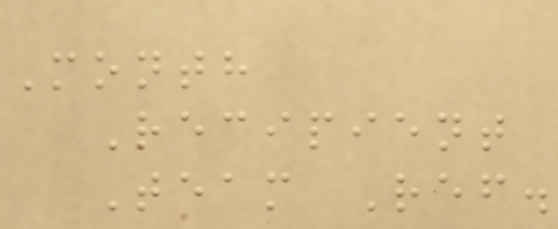Month
Recipient
Team Ref.
